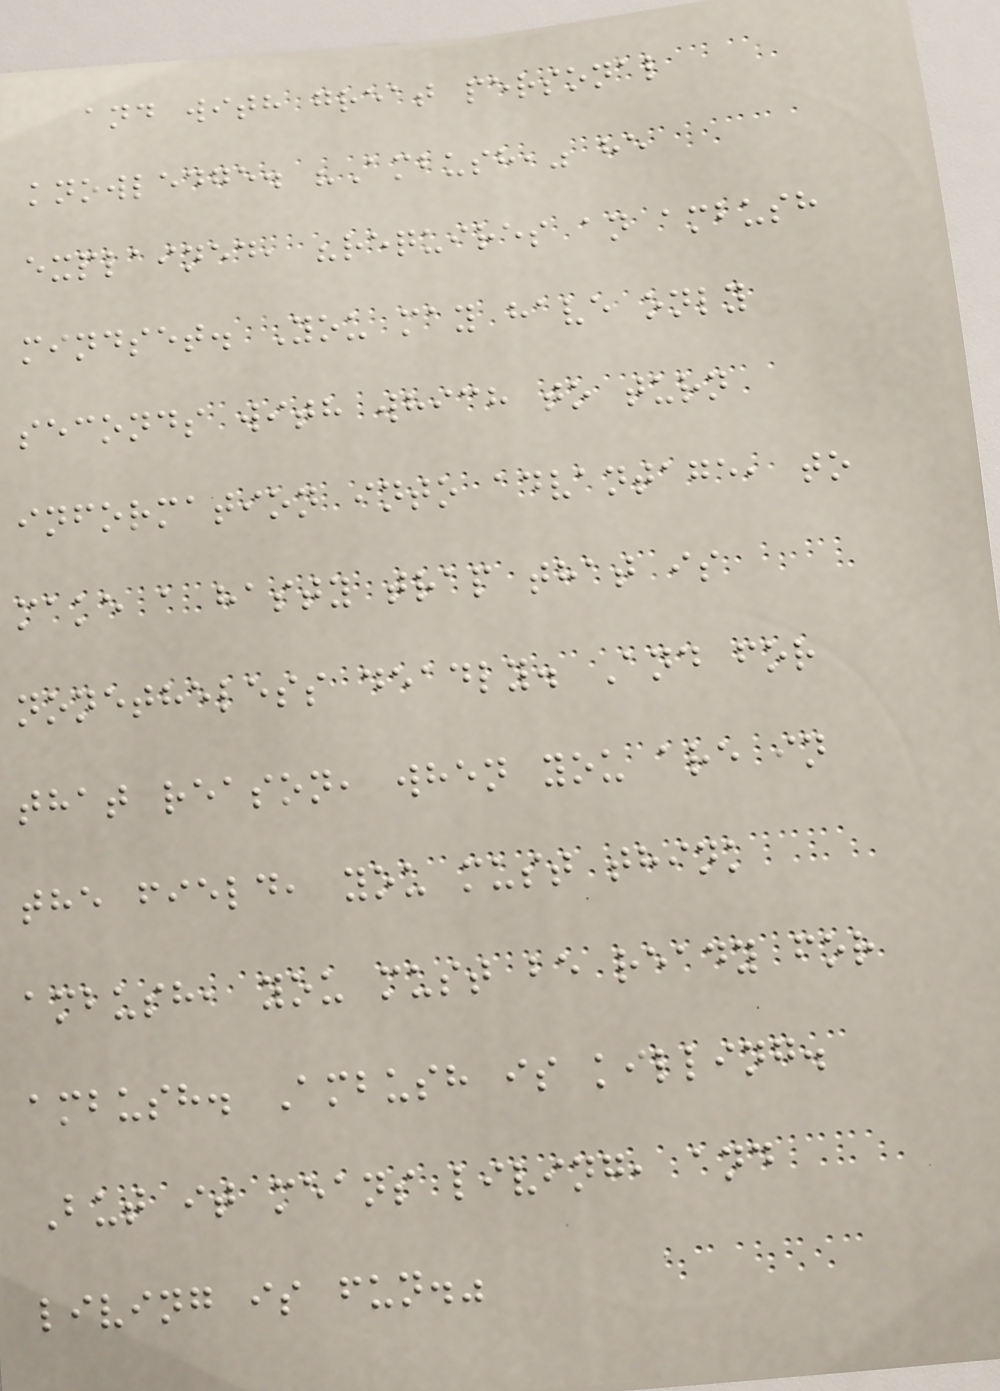and with great personal
knowledge. "Ambush," he
explained, "requires an ambush
mindset. You may have only
seconds with which to turn
information into advantage, to
make a hasty trap that is
nonetheless deadly. And for
that reason, when you are in
the field, you must think
ambush, you must be ready for
ambush. Ambush is killing.
But it means living, and
living is fun."
